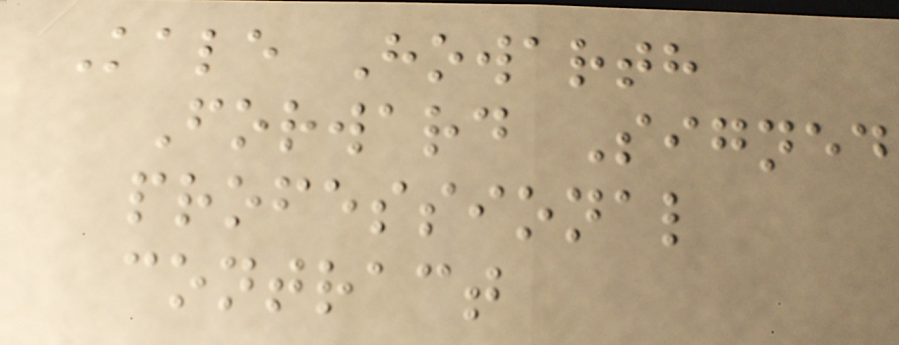Kale Howarth
Forward Signed
professional
contract
